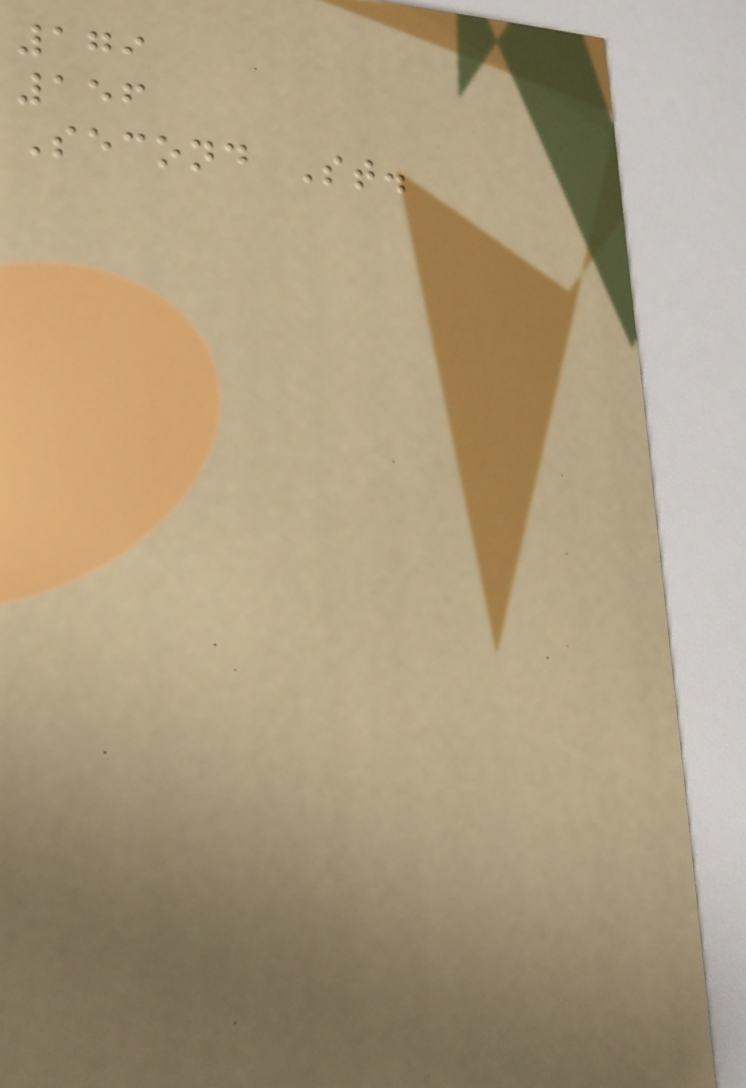179
156
Second St.
